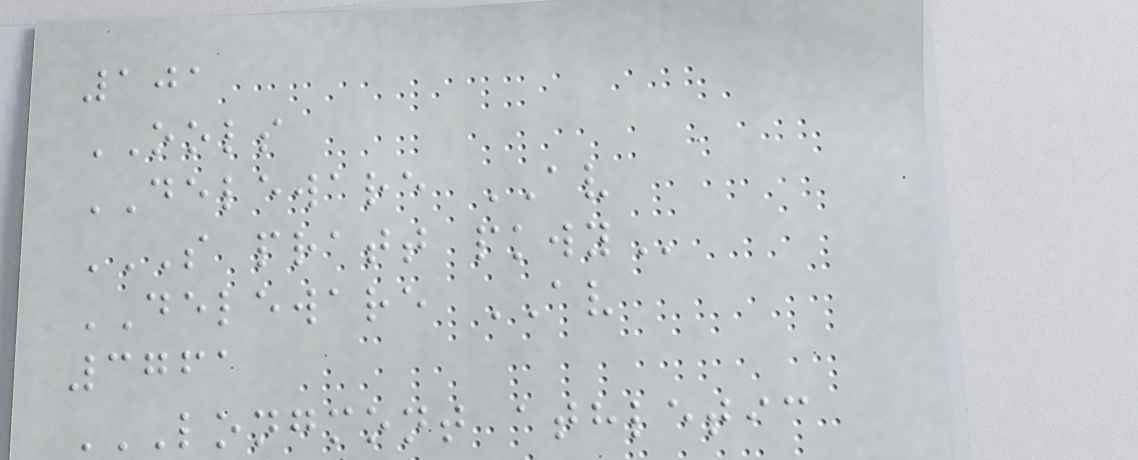101
OOLS
DELEWARE AV
S PRATT PKWY
DELEWARE AV
3761
LONGMONT ATHLETIC
